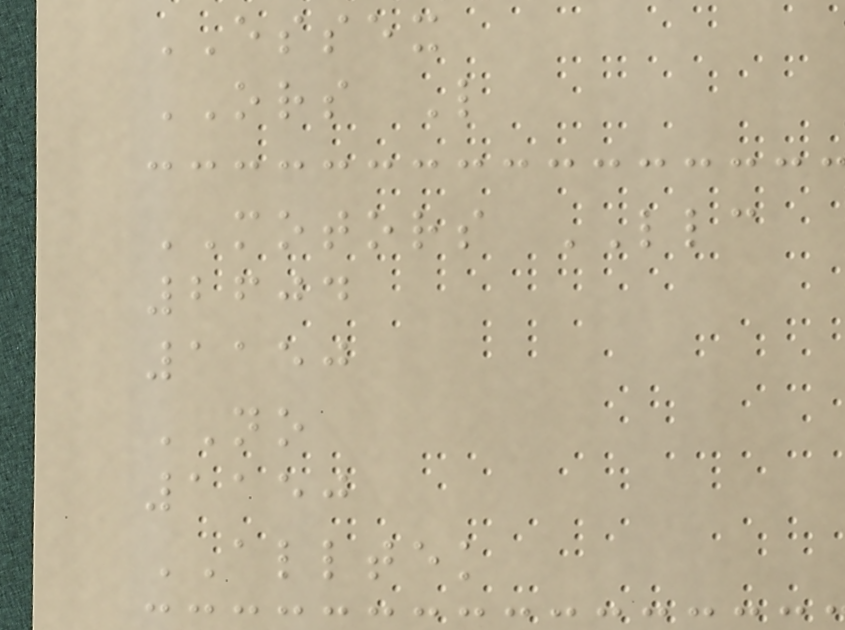ESSEX
ORS L
MOTORS LLC
2604
1150
NO
1150
ALLTEK
